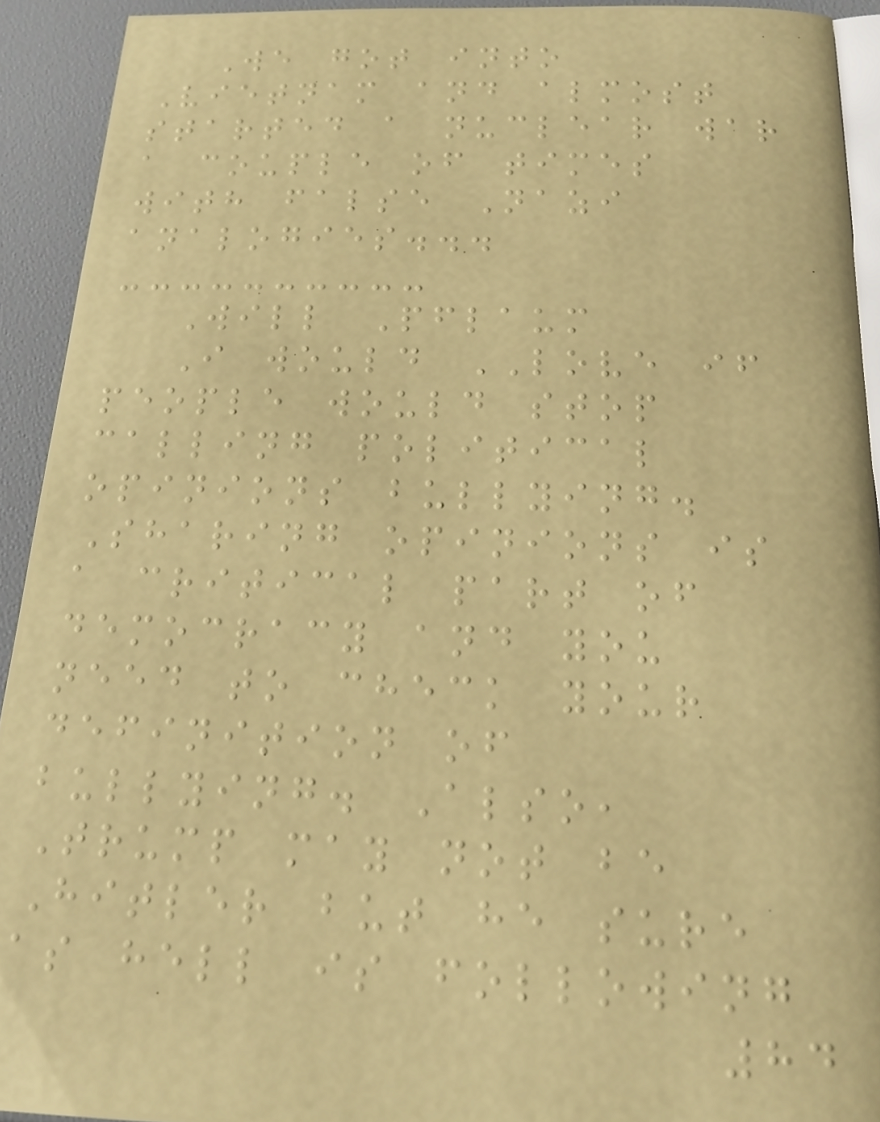We got into
Vietnam and almost
started a nuclear war
a couple of times
with false Nazi
analogies...
Will Pflaum
I would LOVE if
people would stop
calling political
opinions bullying.
Sharing opinions is
a critical part of
democracy and you
need to check your
definition of
bullying. Also,
Trump may not be
Hitler but he sure
as hell is following
84
